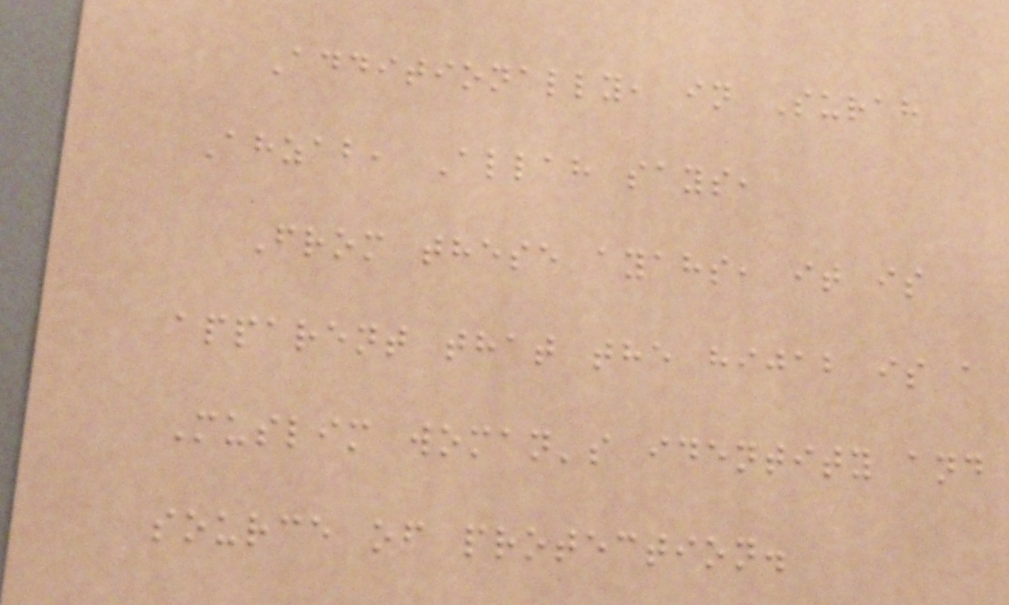Additionally, in Surah
Ahzab, Allah says,
From these ayahs, it is
apparent that the hijab is a
Muslim woman's identity and
source of protection.
